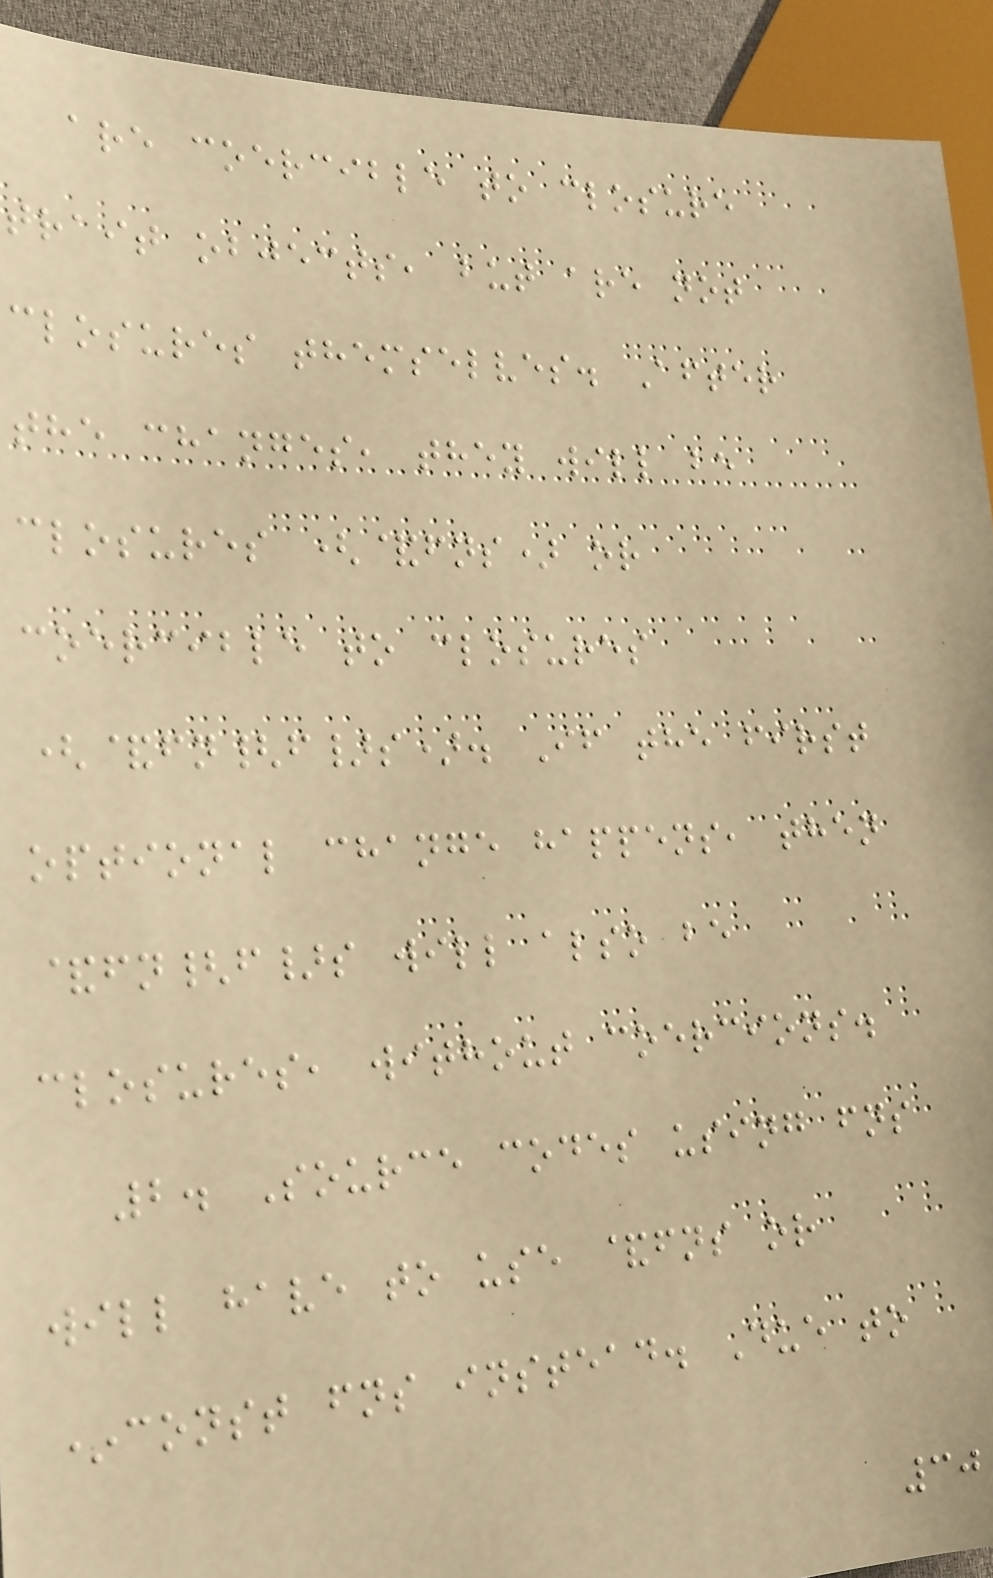are coercible to closure
trait objects, but are not
closures themselves. After
the changes, they will be
closures (&fns) or
coercible to closures
(&fn{f}s). If the first
optional change happens, then
&fn{f}s will also be
closures, without coercions.
2. Source codes using fns
will have to use &fns or
*const fns instead. Due to
30
